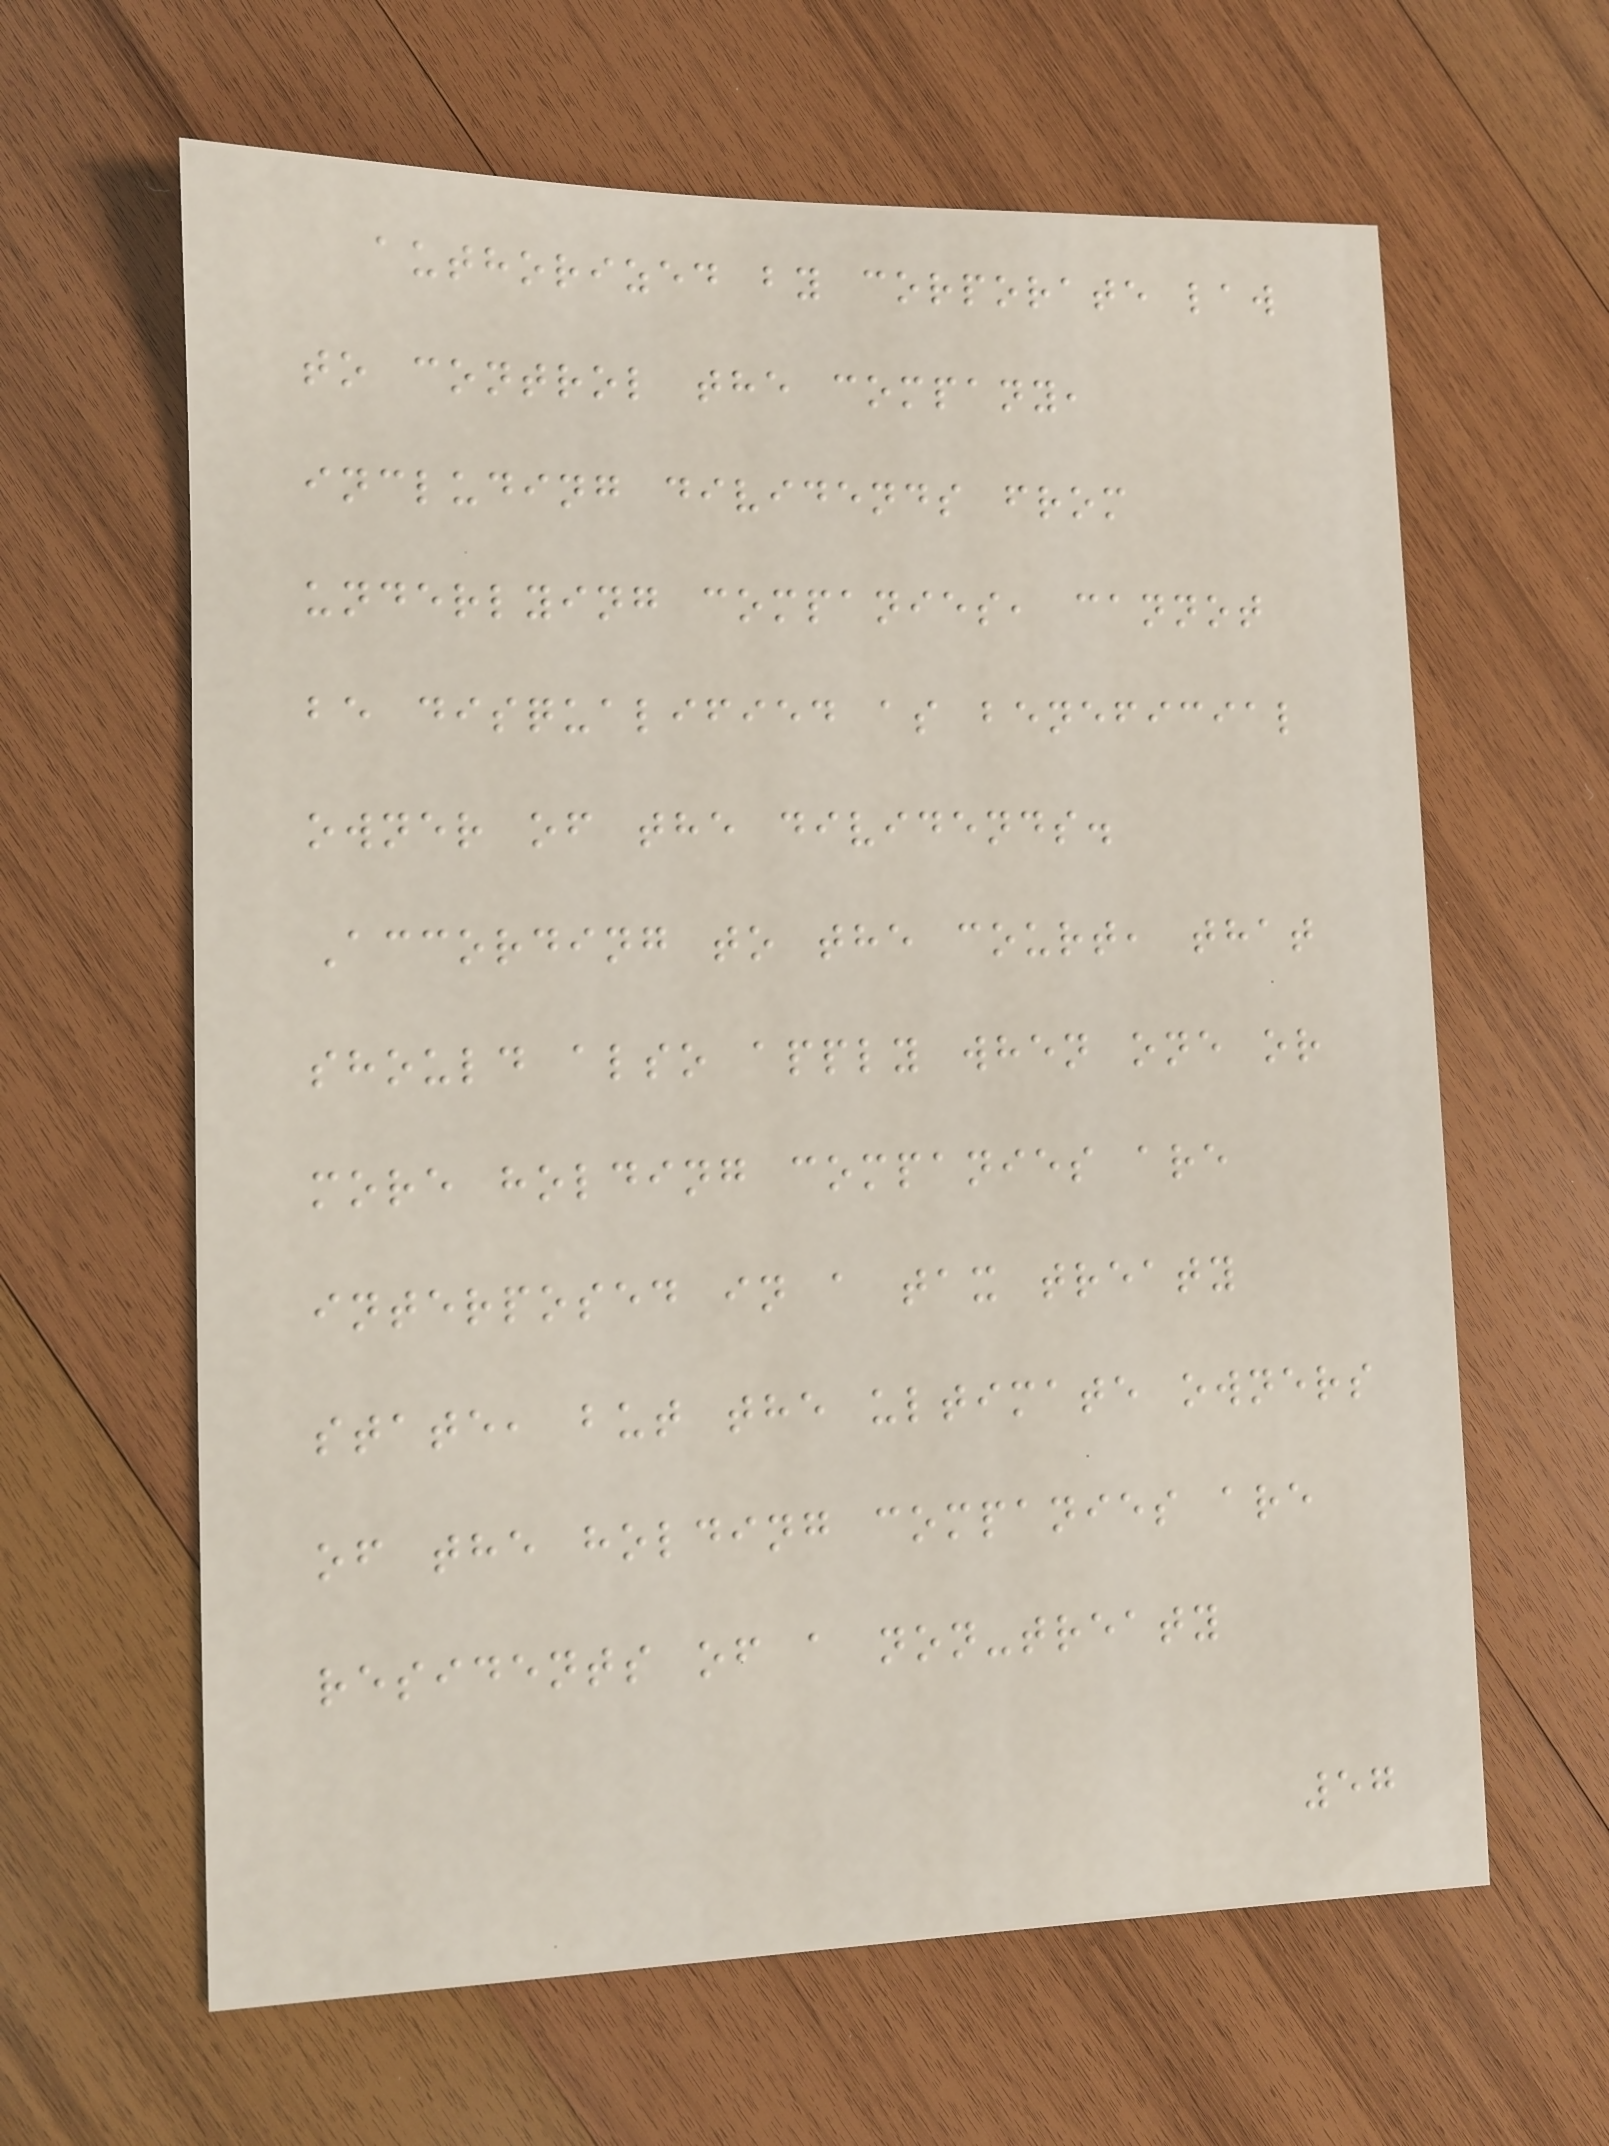authorized by corporate law
to control the company,
including dividends from
underlying companies, cannot
be disqualified as beneficial
owner of the dividends.
According to the court, that
should also apply when one or
more holding companies are
interposed in a tax treaty
state, but the ultimate owners
of the holding companies are
residents of a non-treaty
57
